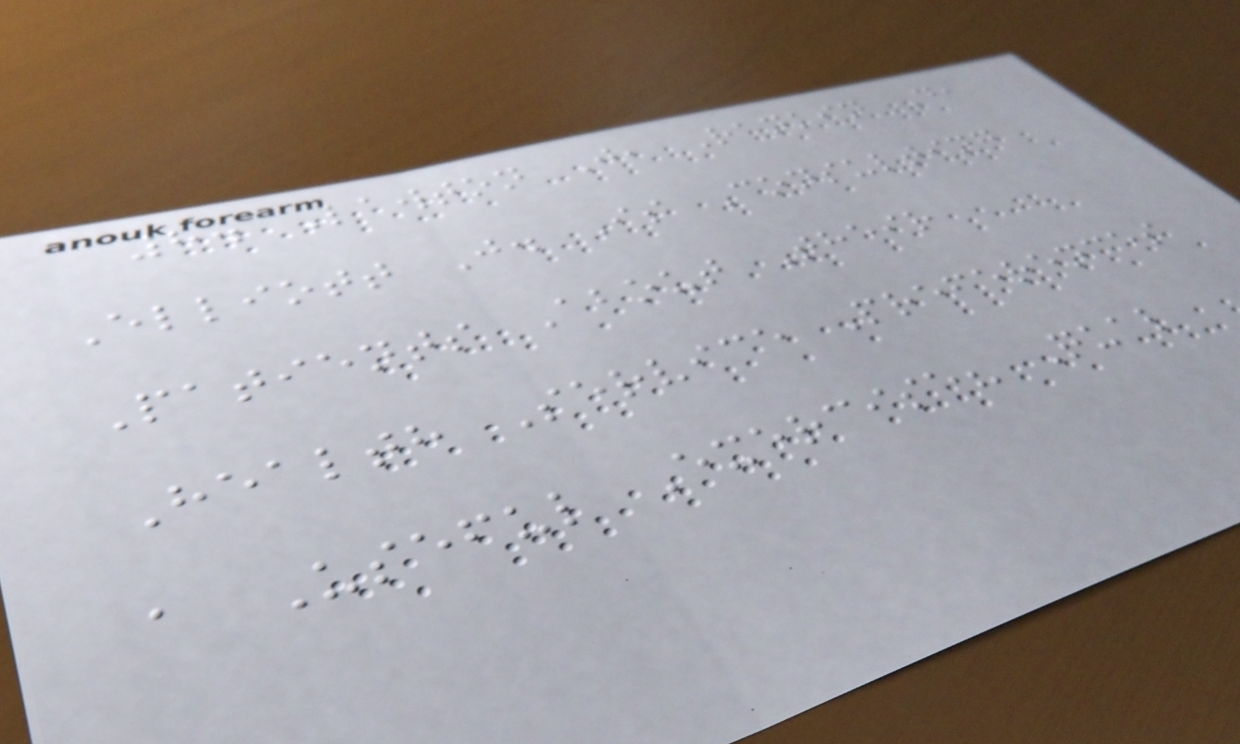8. Lawton J, Rankin D,
Elliott J. Is Consulting
Patients About Their
Health Service Preferences
a Useful Exercise? Qual
